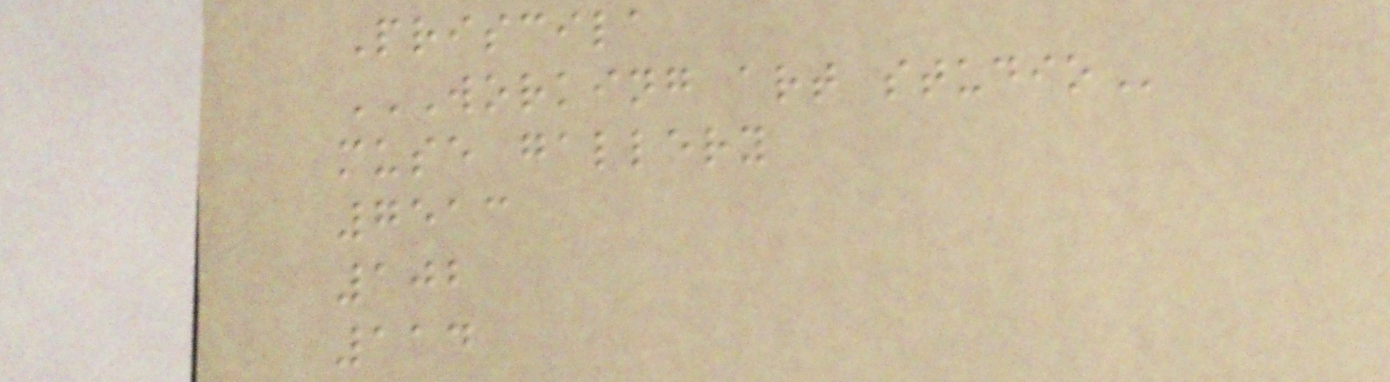Priscila
WORKING ART STUDIO
muse gallery
7513
102
114
